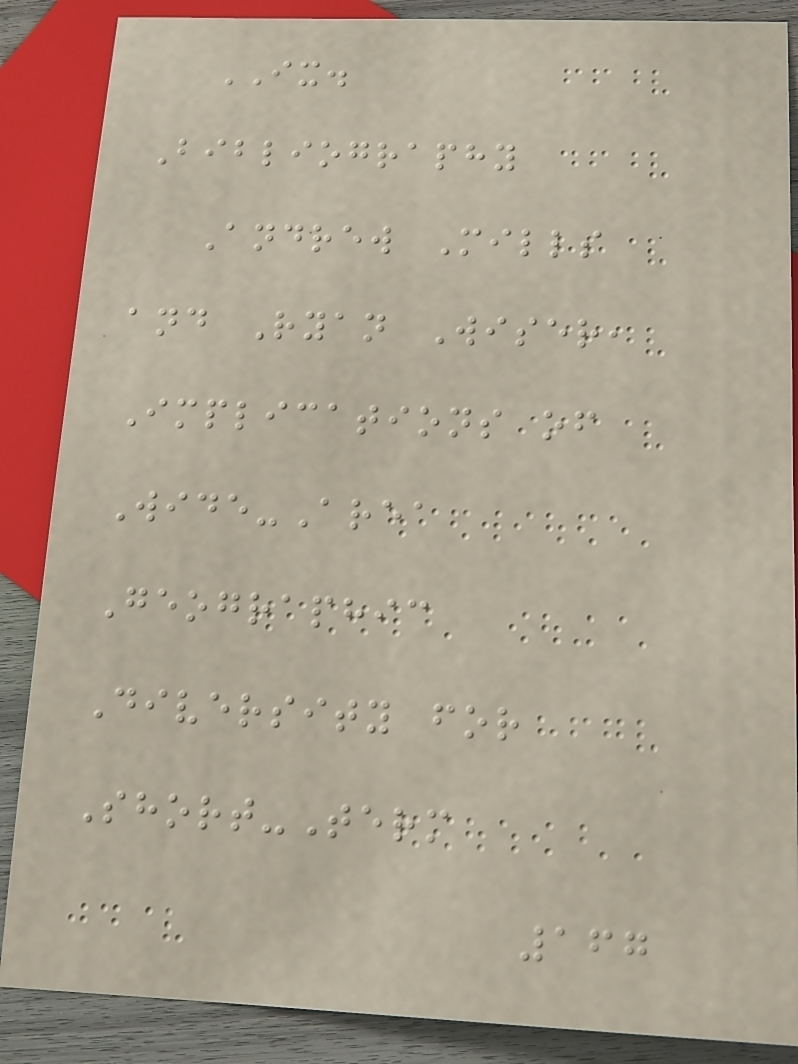IX.
Bibliography
Andrew Mills
and Ryan Wiser,
Implications of
Wide-Area
Geographic
Diversity for
Short-Term
167
